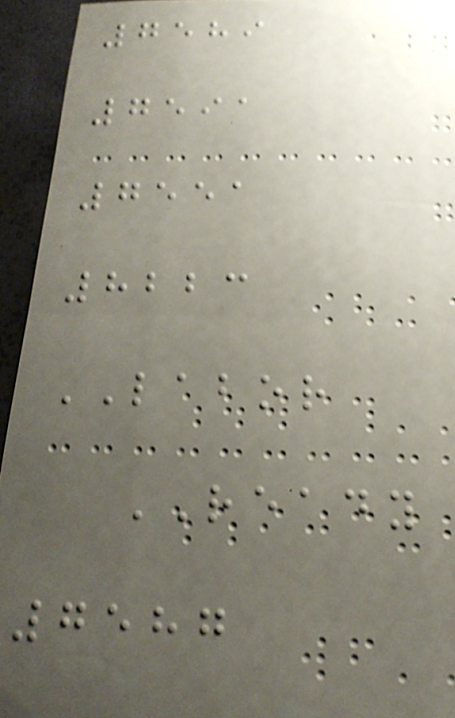7589
7591
7551
8223
LABOR
READY
7587
